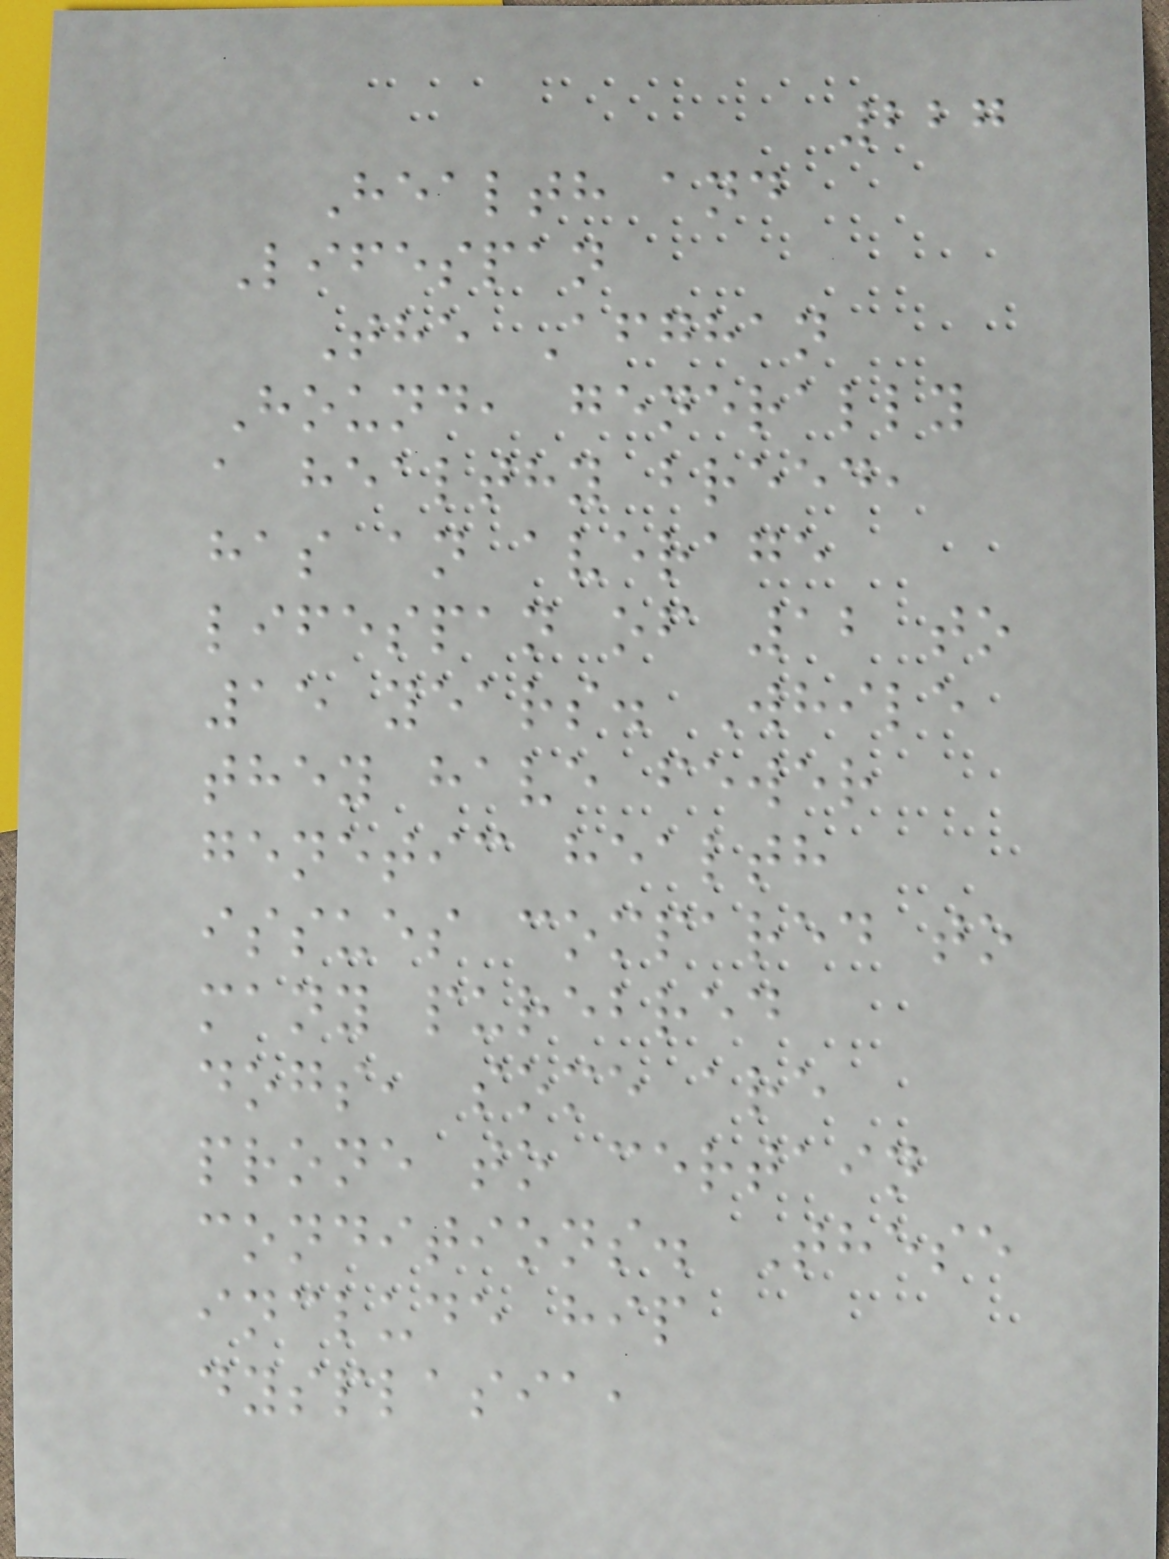227
Health and
Lifespan
The Afghan
Hound, generally
a healthy breed,
has an average
lifespan of 12 to
15 years. While
they have fewer
genetic health
issues compared to
many purebred
dogs, some are
prone to certain
conditions. These
include hip
dysplasia,
